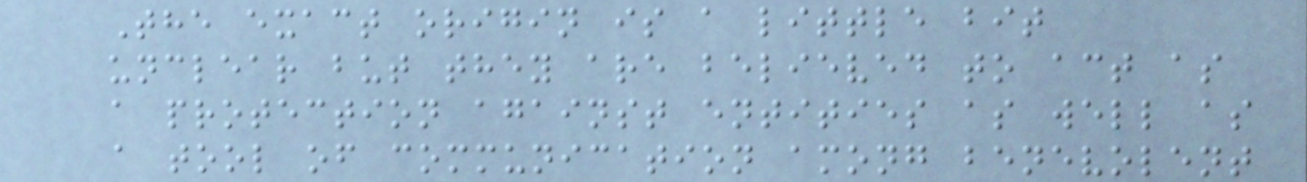The exact origin is a little bit
unclear but they are believed to act as
a protection against entities as well as
a tool of communication among benevolent
